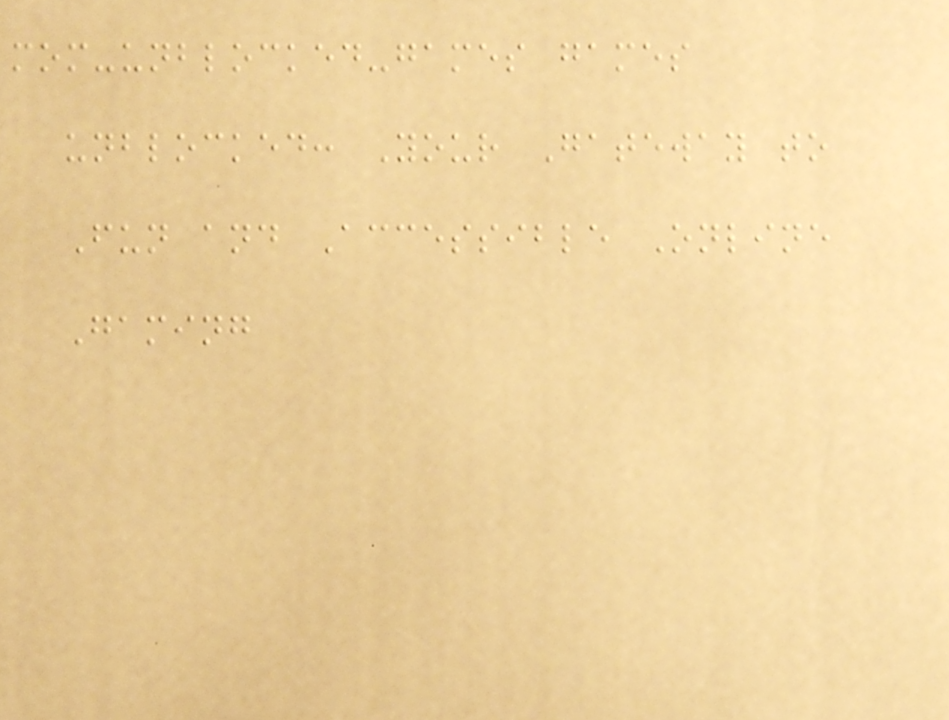mom-unblocked-games games
unblocked: Your Gateway to
Fun and Accessible Online
Gaming
